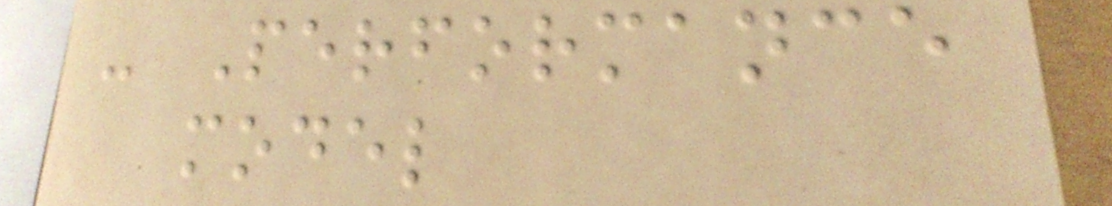- Performance
model
